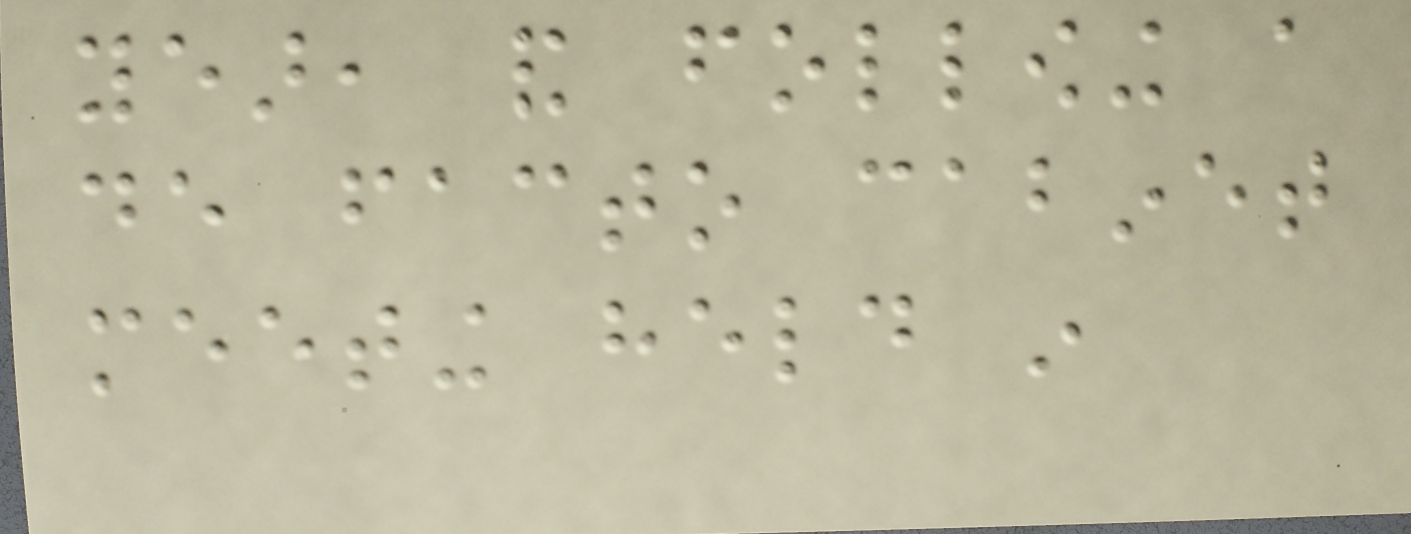year, and following a
de facto cabinet
meeting held in
